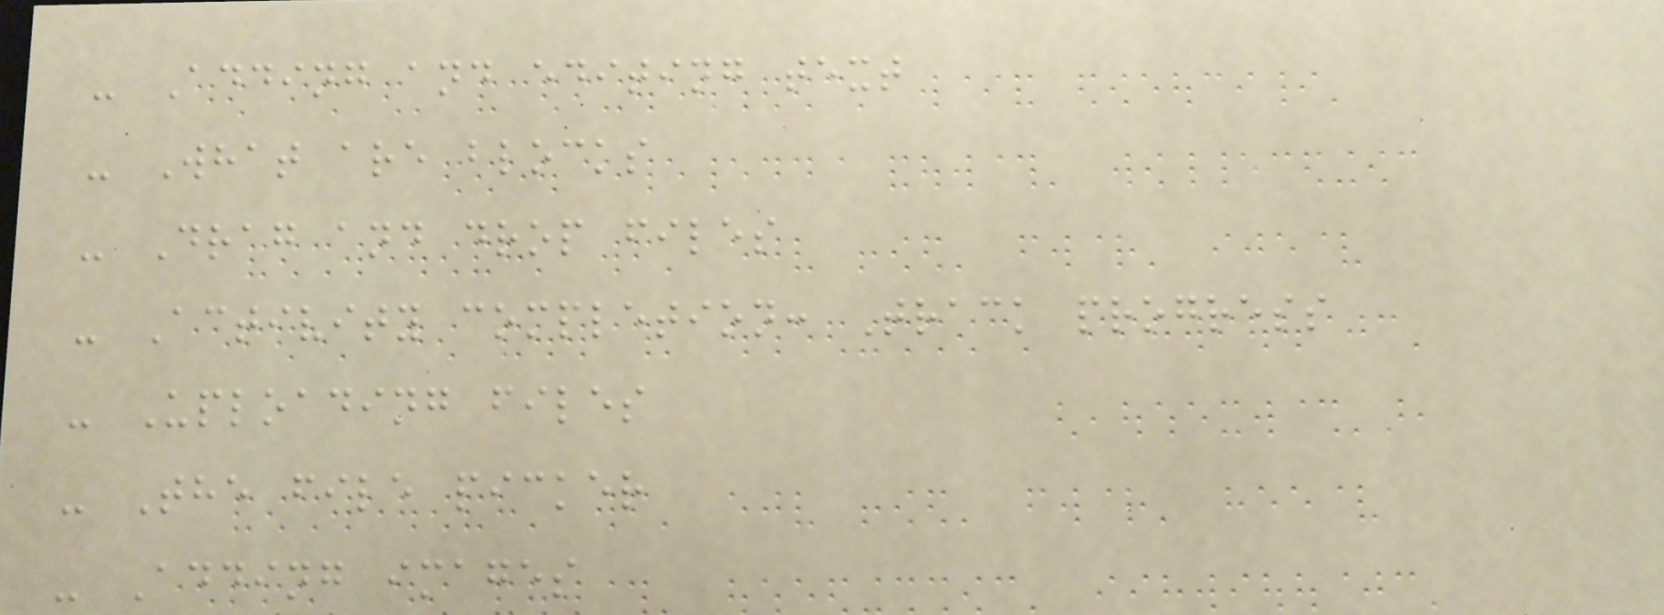- Adding and editing text
- What are blocks
- Drag and drop files
- Activity completion: Track progress
- Uploading files
- The file picker
- Adding images
